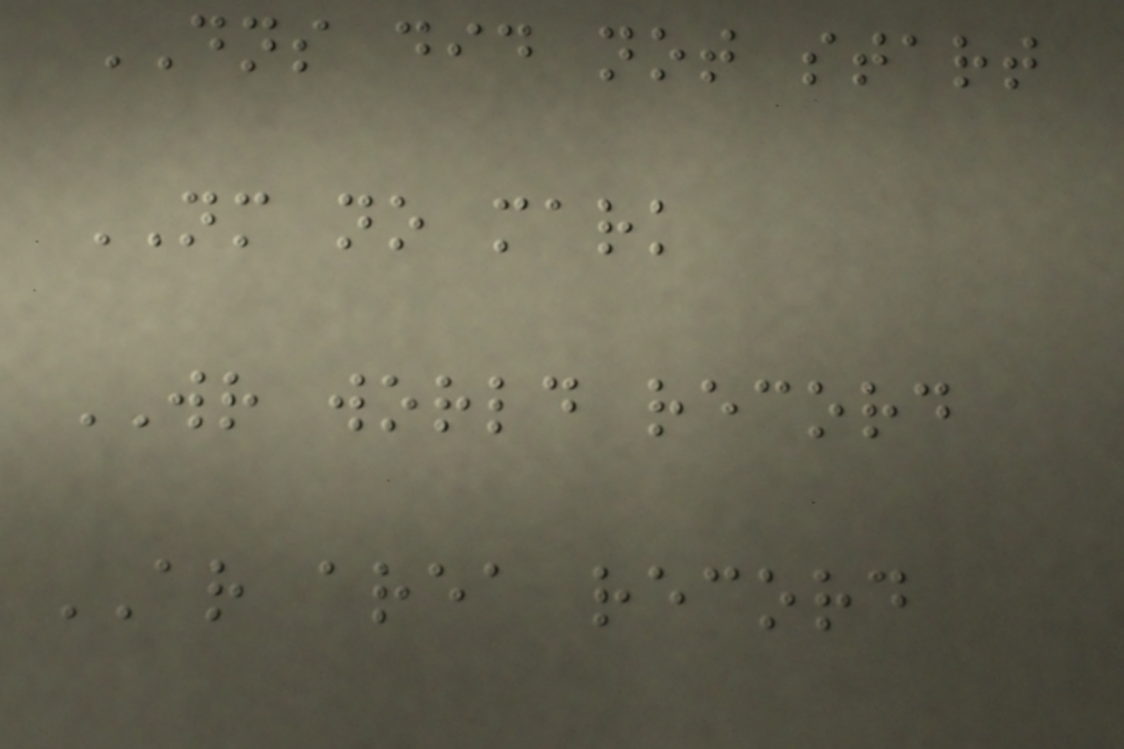DNS did not start
NM no mark
WR world record
AR area record
